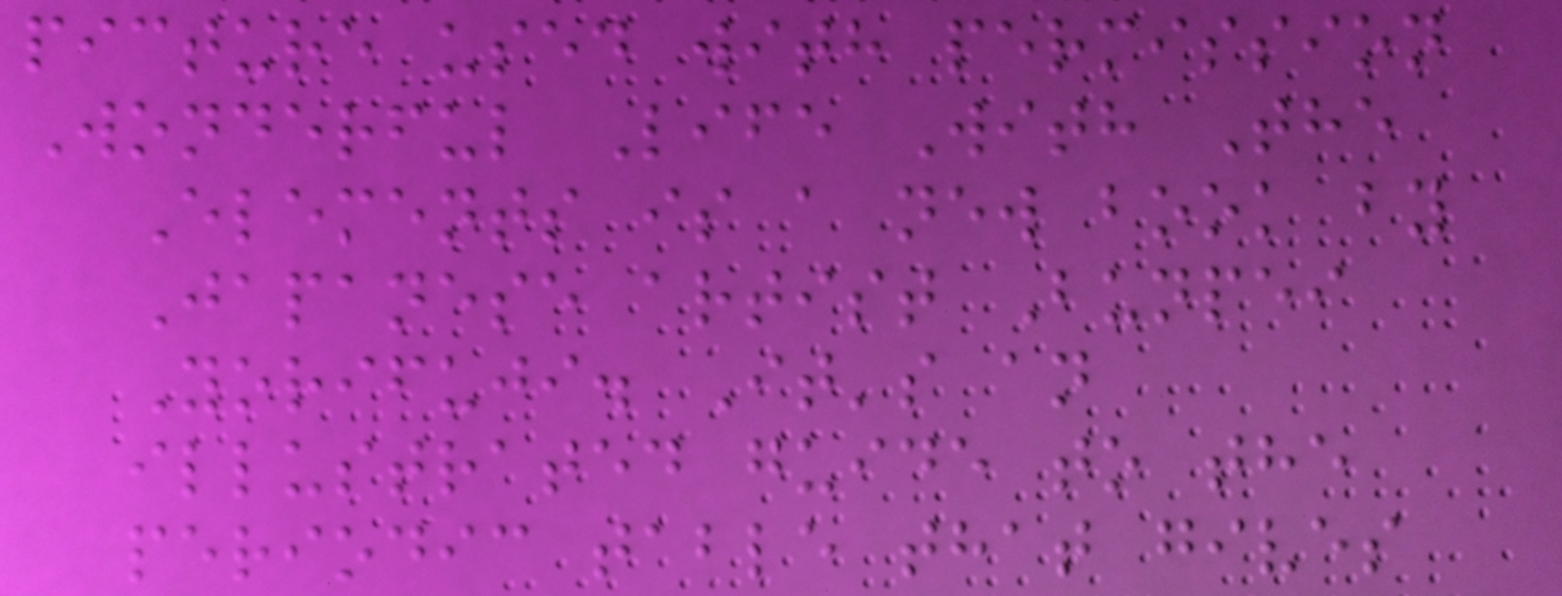picture used with permission
Wonderful Life With The
Elements is a new book by
Japanese artist Bunpei
Yorifuji. It's an
illustrated guide to the
periodic table that gives
